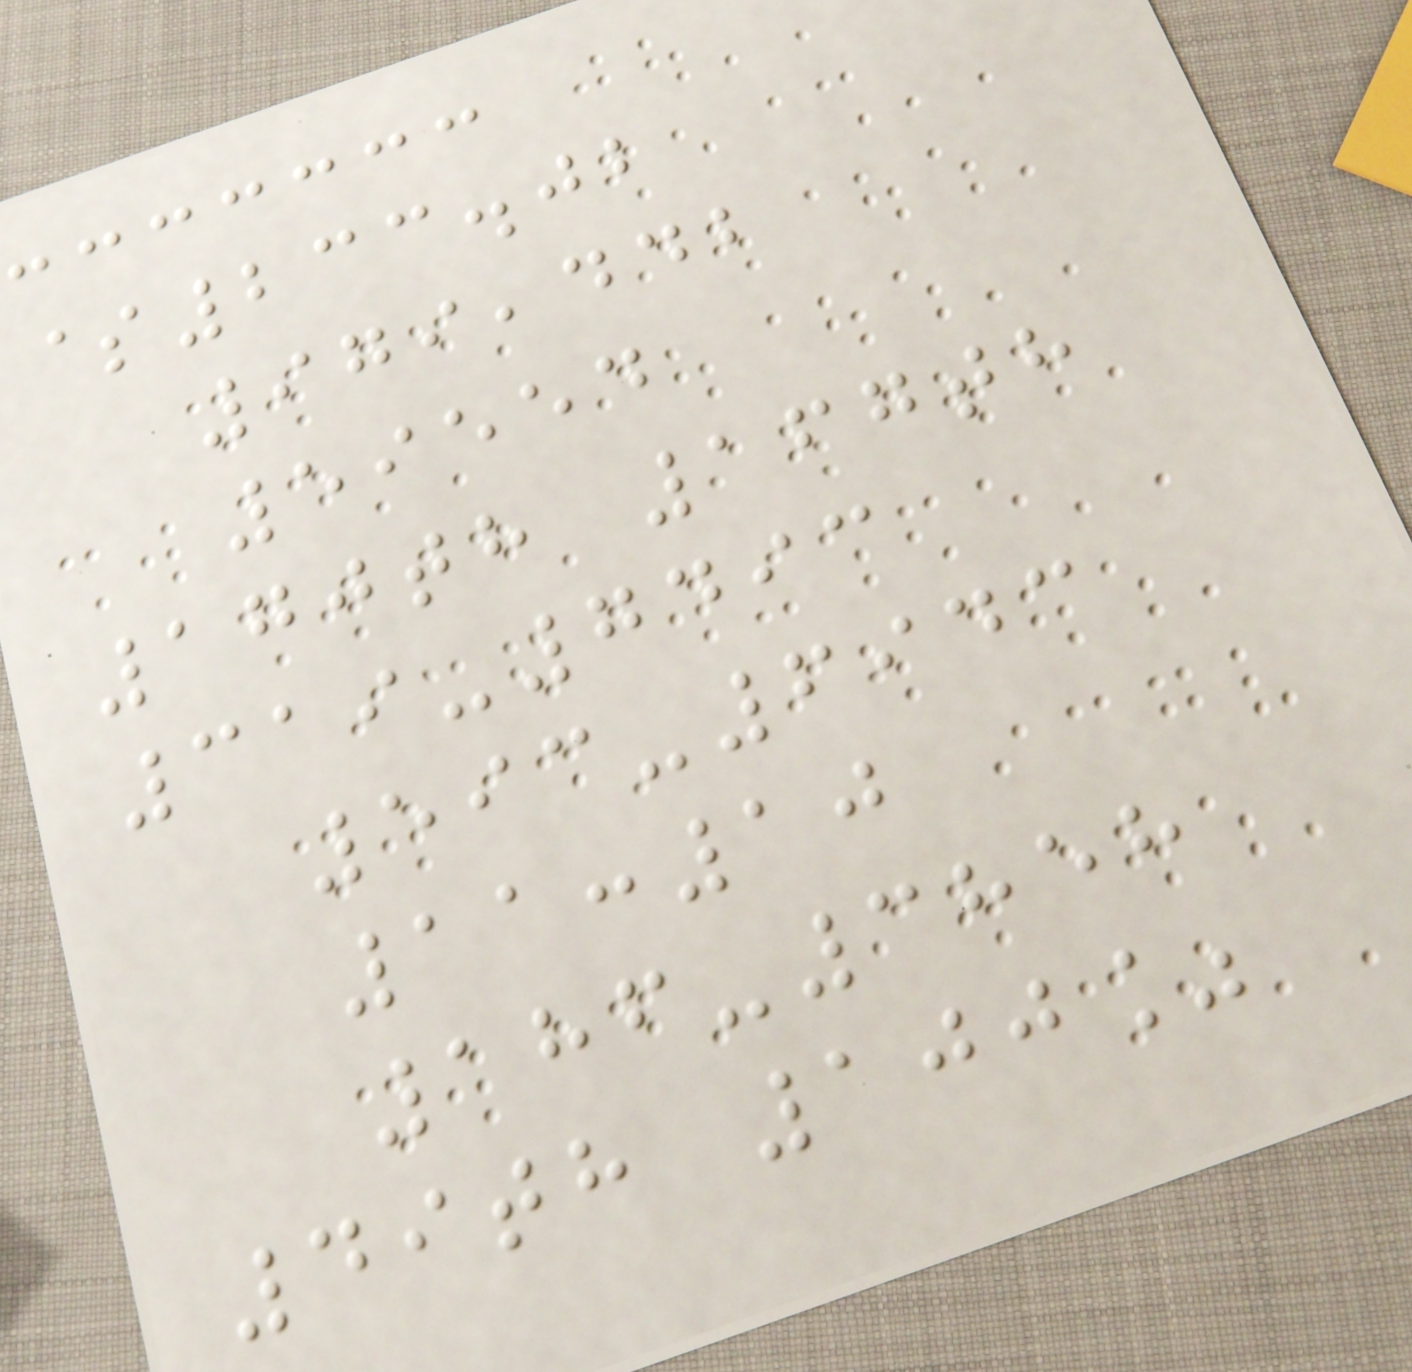$233.02
979,442
59554
170th 167th
319-7493
593-6943
11:10
186-3858
49th 100%
